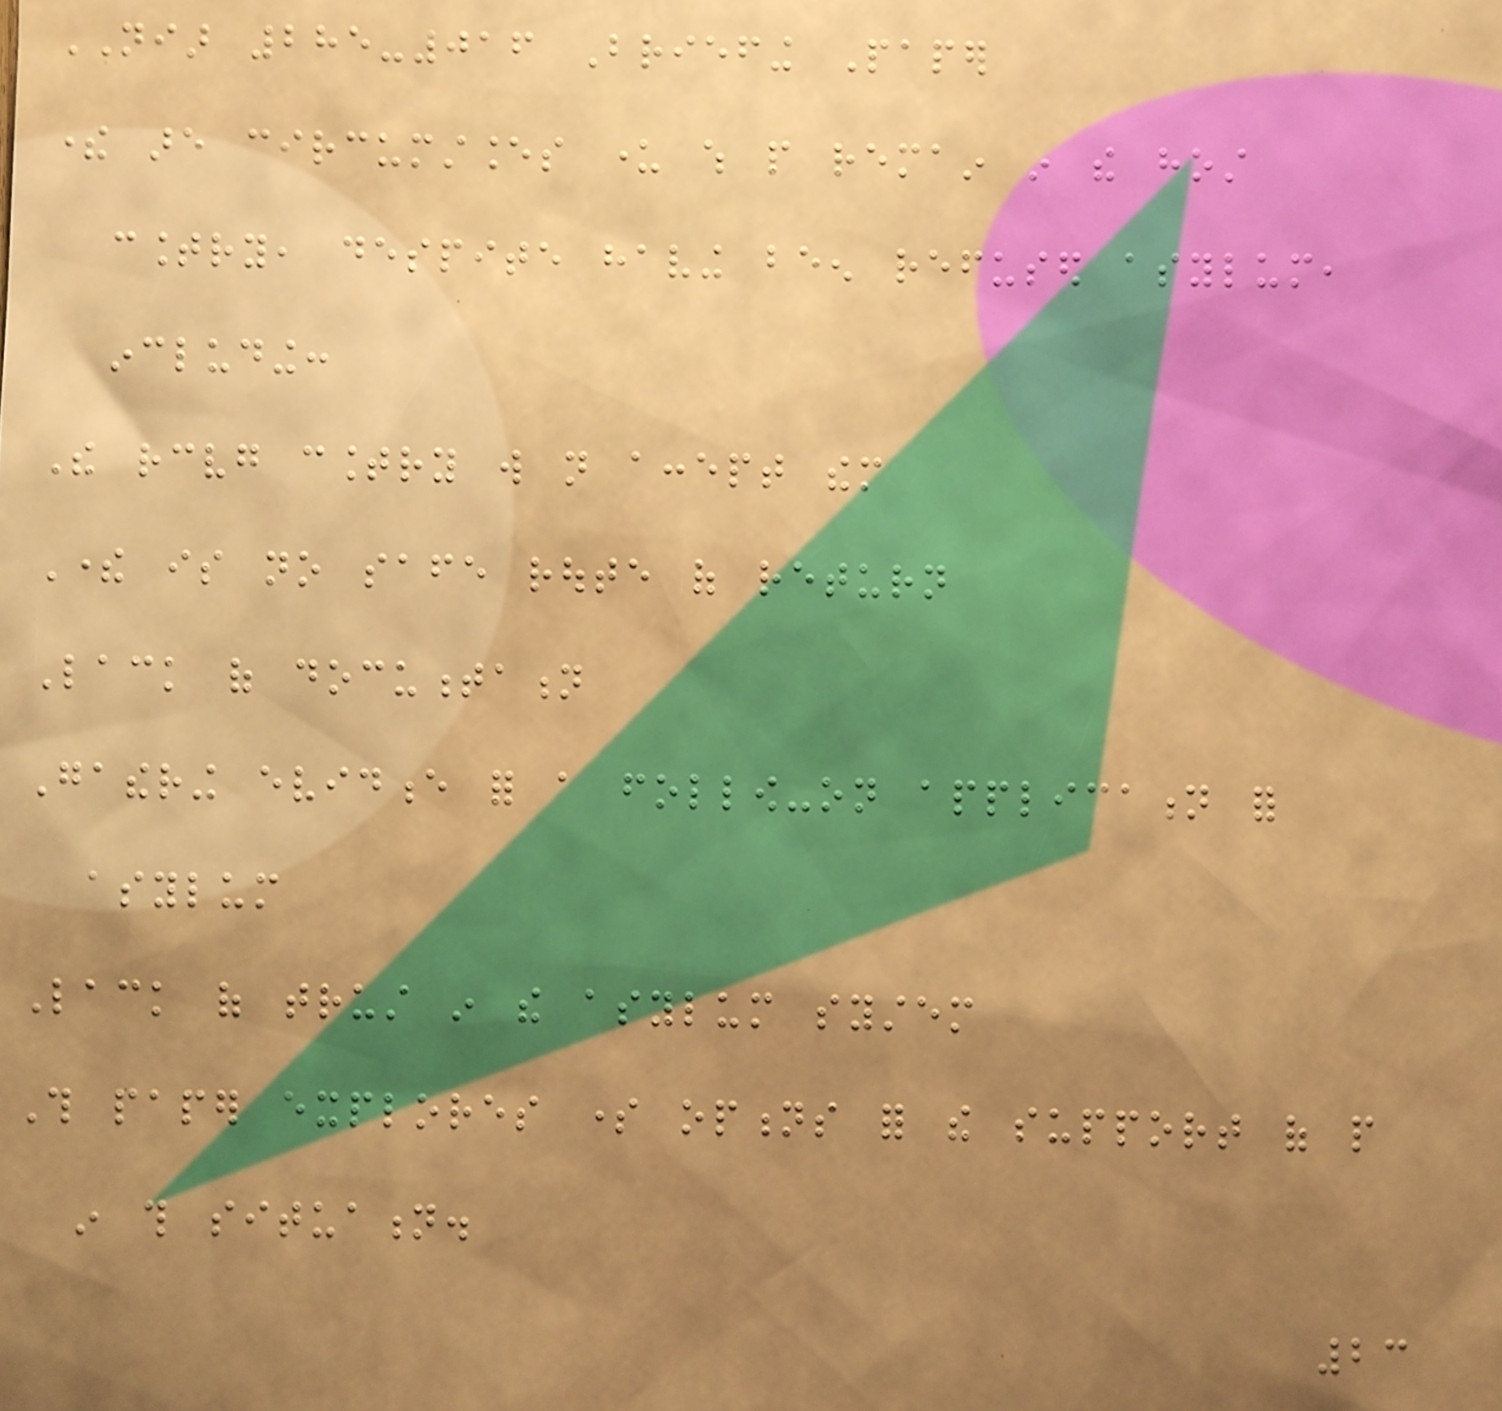NIAR 285-016 Briefing Paper
there are circumstances under which people remain in the host
country, despite having been refused asylum,
including:
The receiving country will not accept them
There is no safe route of return
Lack of documentation
Gathering evidence for a follow-on application for
asylum
Lack of trust in the asylum system
This paper explores some options for the support of people
in this situation.
23
